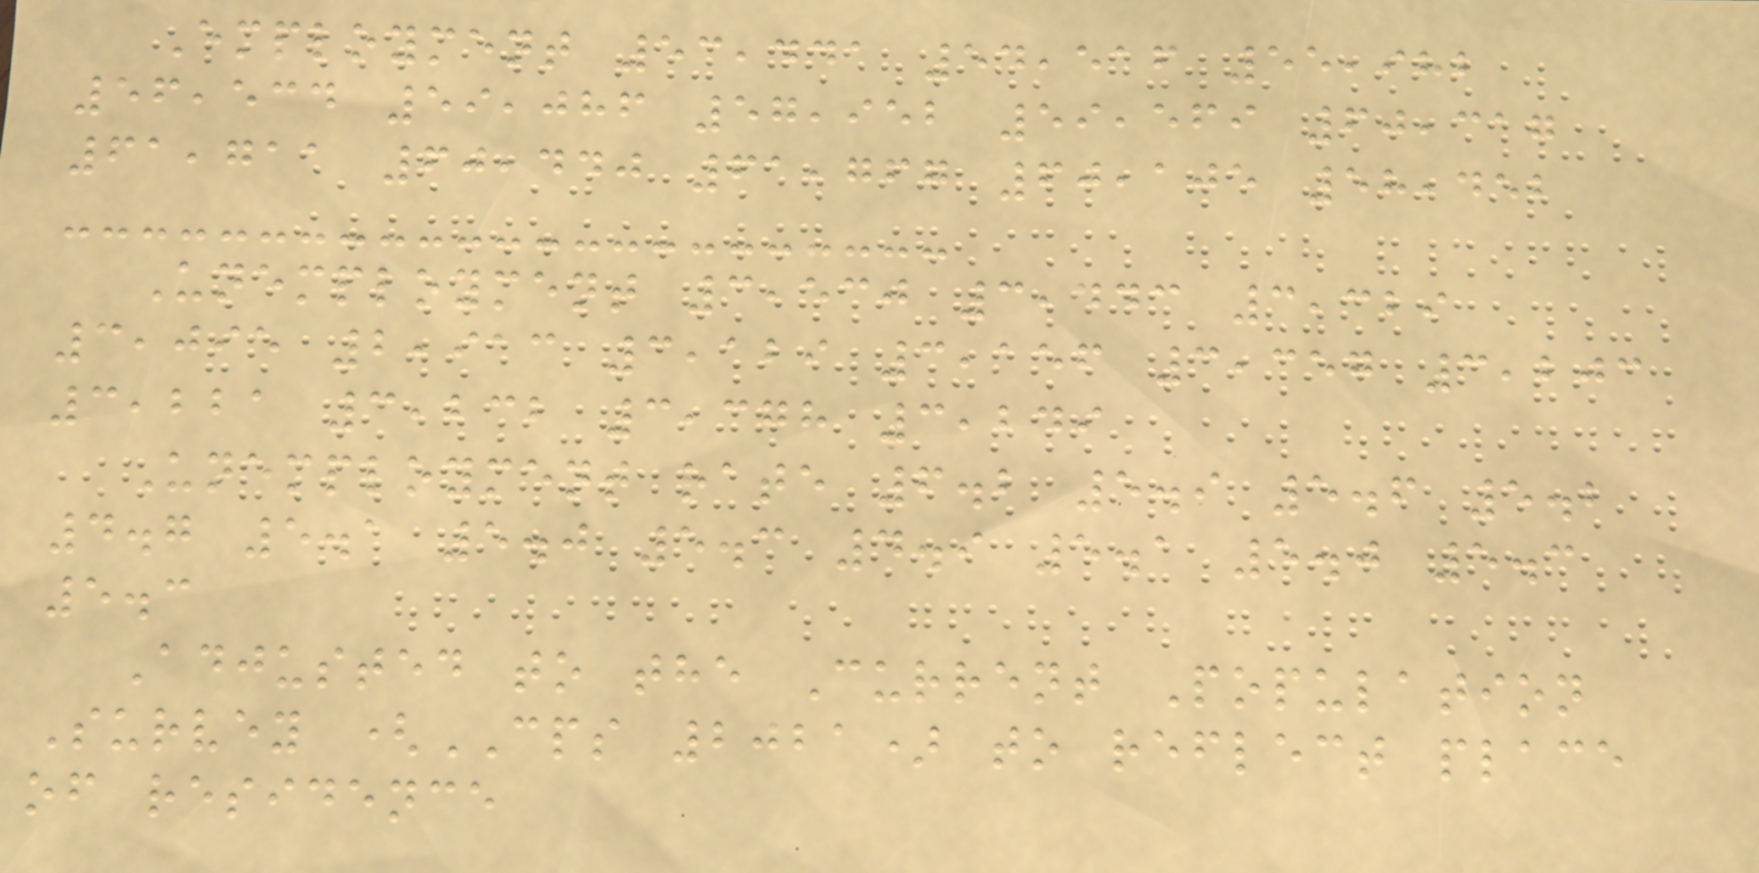Employment 53,441 54,516 55,982
56,534 59,086 57,952 59,569 60,317
61,711 60,440 61,767 60,105 58,452
Unemployment 3,530 3,443 3,329
3,095 2,913 3,129 3,156 3,357 3,203
3,221 3,232 3,378 3,249
Unemployment rate 6.2 5.9 5.6 5.2
4.7 5.1 5.0 5.3 4.9 5.1 5.0 5.3
5.3
Adjusted to the Current Population
Survey (CPS 2021) to reflect place
of residence
